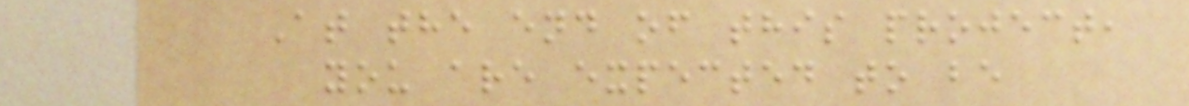At the end of this project,
you are expected to be
